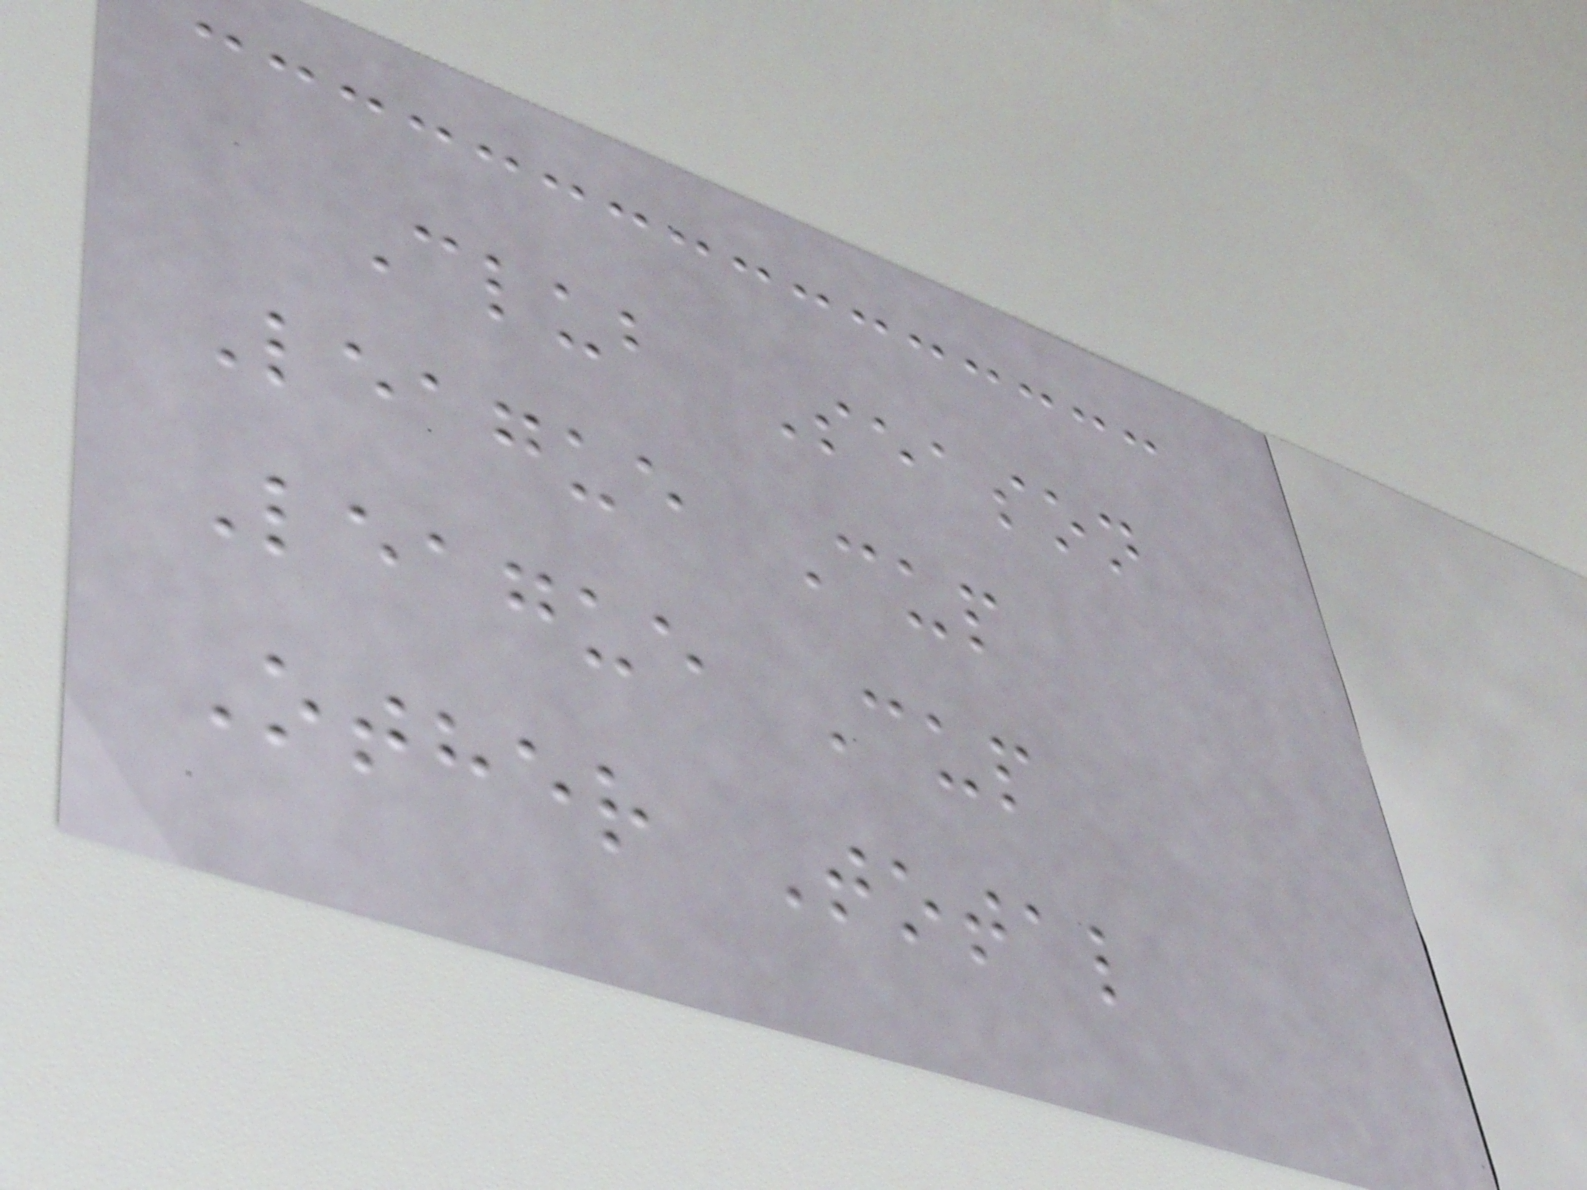Club Season
League Cup
League Cup
Other Total
